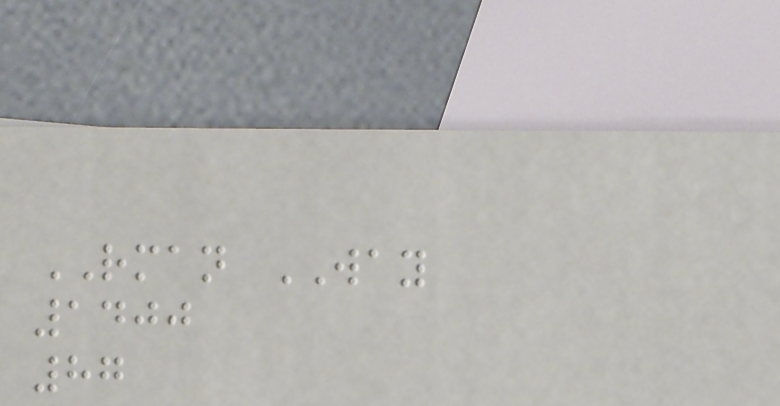RMAN WAY
1400
87
